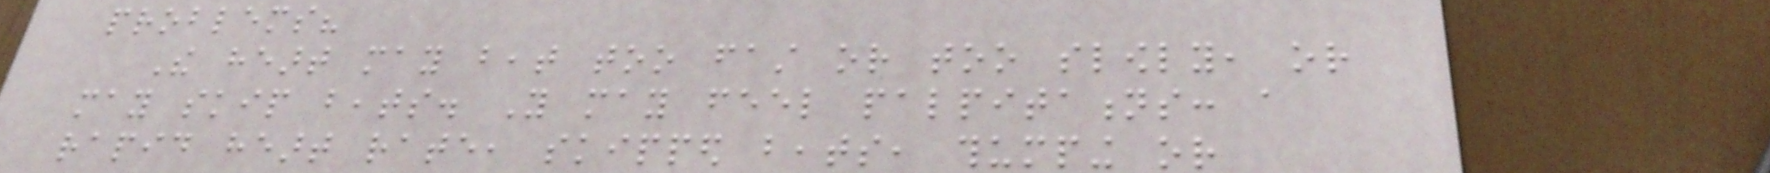problems?
The heart may beat too fast or too slowly, or
may skip beats. You may feel palpitations: a
rapid heart rate, skipped beats, thumping or
